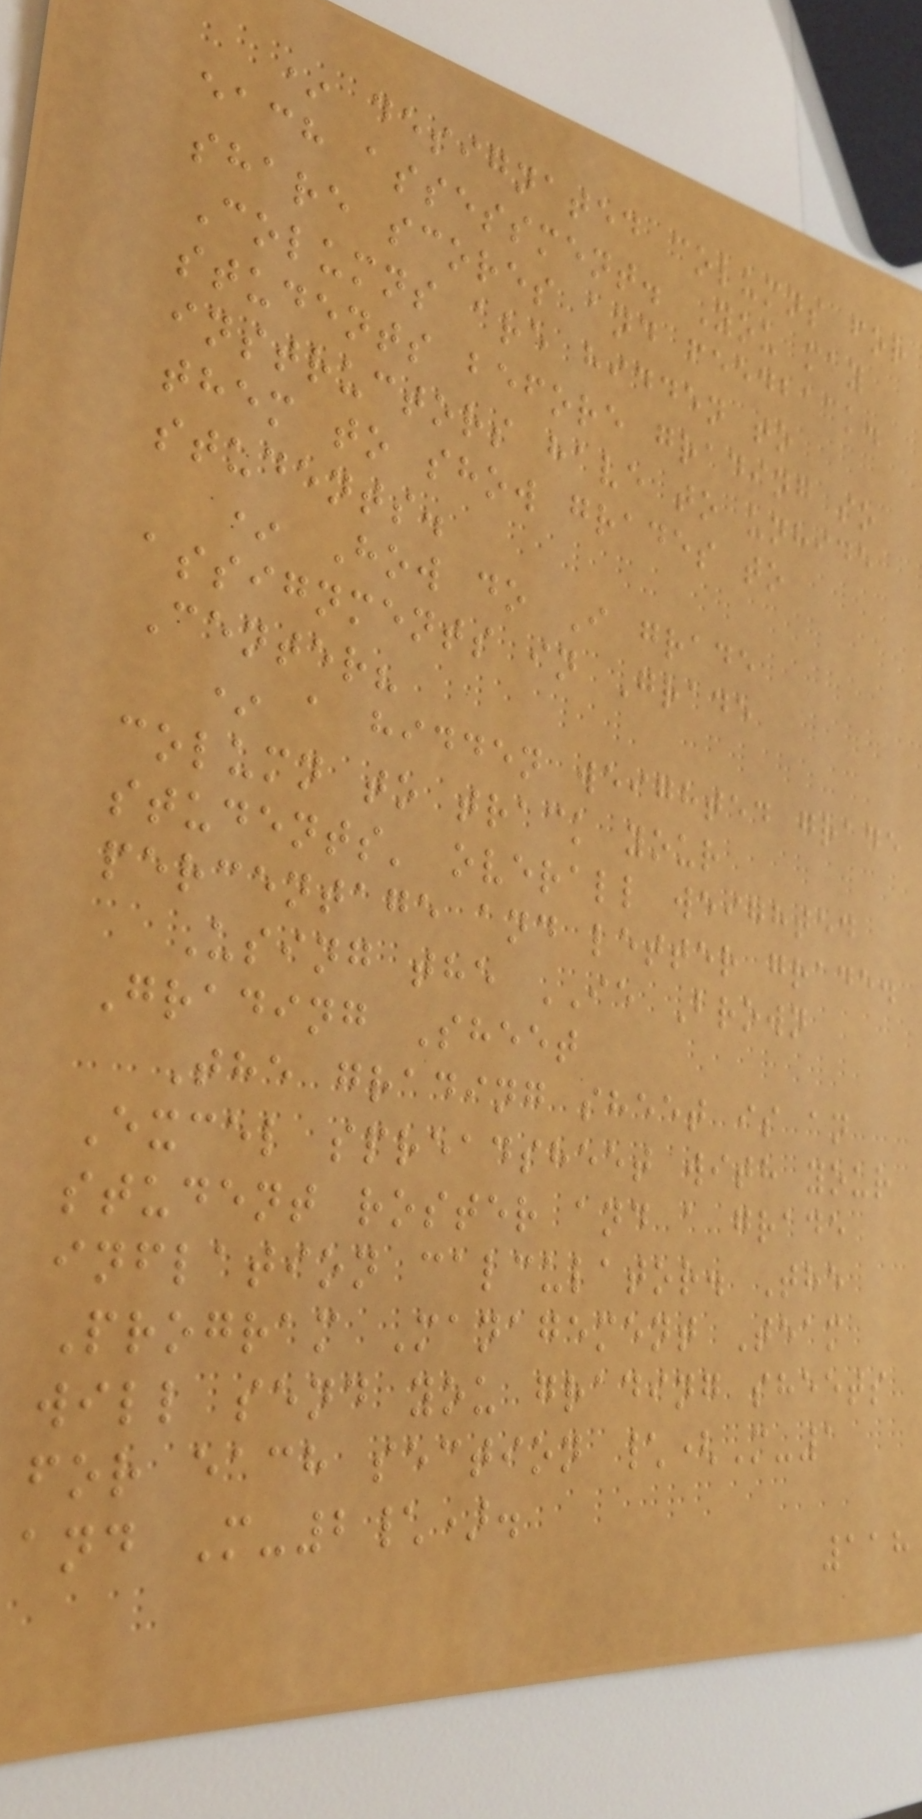* designated columns for
each assessment. You may
share scores and feedback.
Columns are hidden to
students before grading so
instructors have to unhide
them to show grades to
students.
* How do I grade
assignments in Grade
Center?
* a hidden weighted grade
column to track your
students' overall weighted
percentage and letter grade.
Using the IE Brown
Grading Sheet
The grading sheet is an
Excel spreadsheet with your
student roster and a grade
inflation calculator. The
Program Management Team
will send you grading sheets
for each section \(M-1
and M-2\).
118
